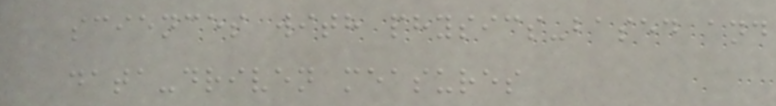sciences with physics-based and
data-driven measures
